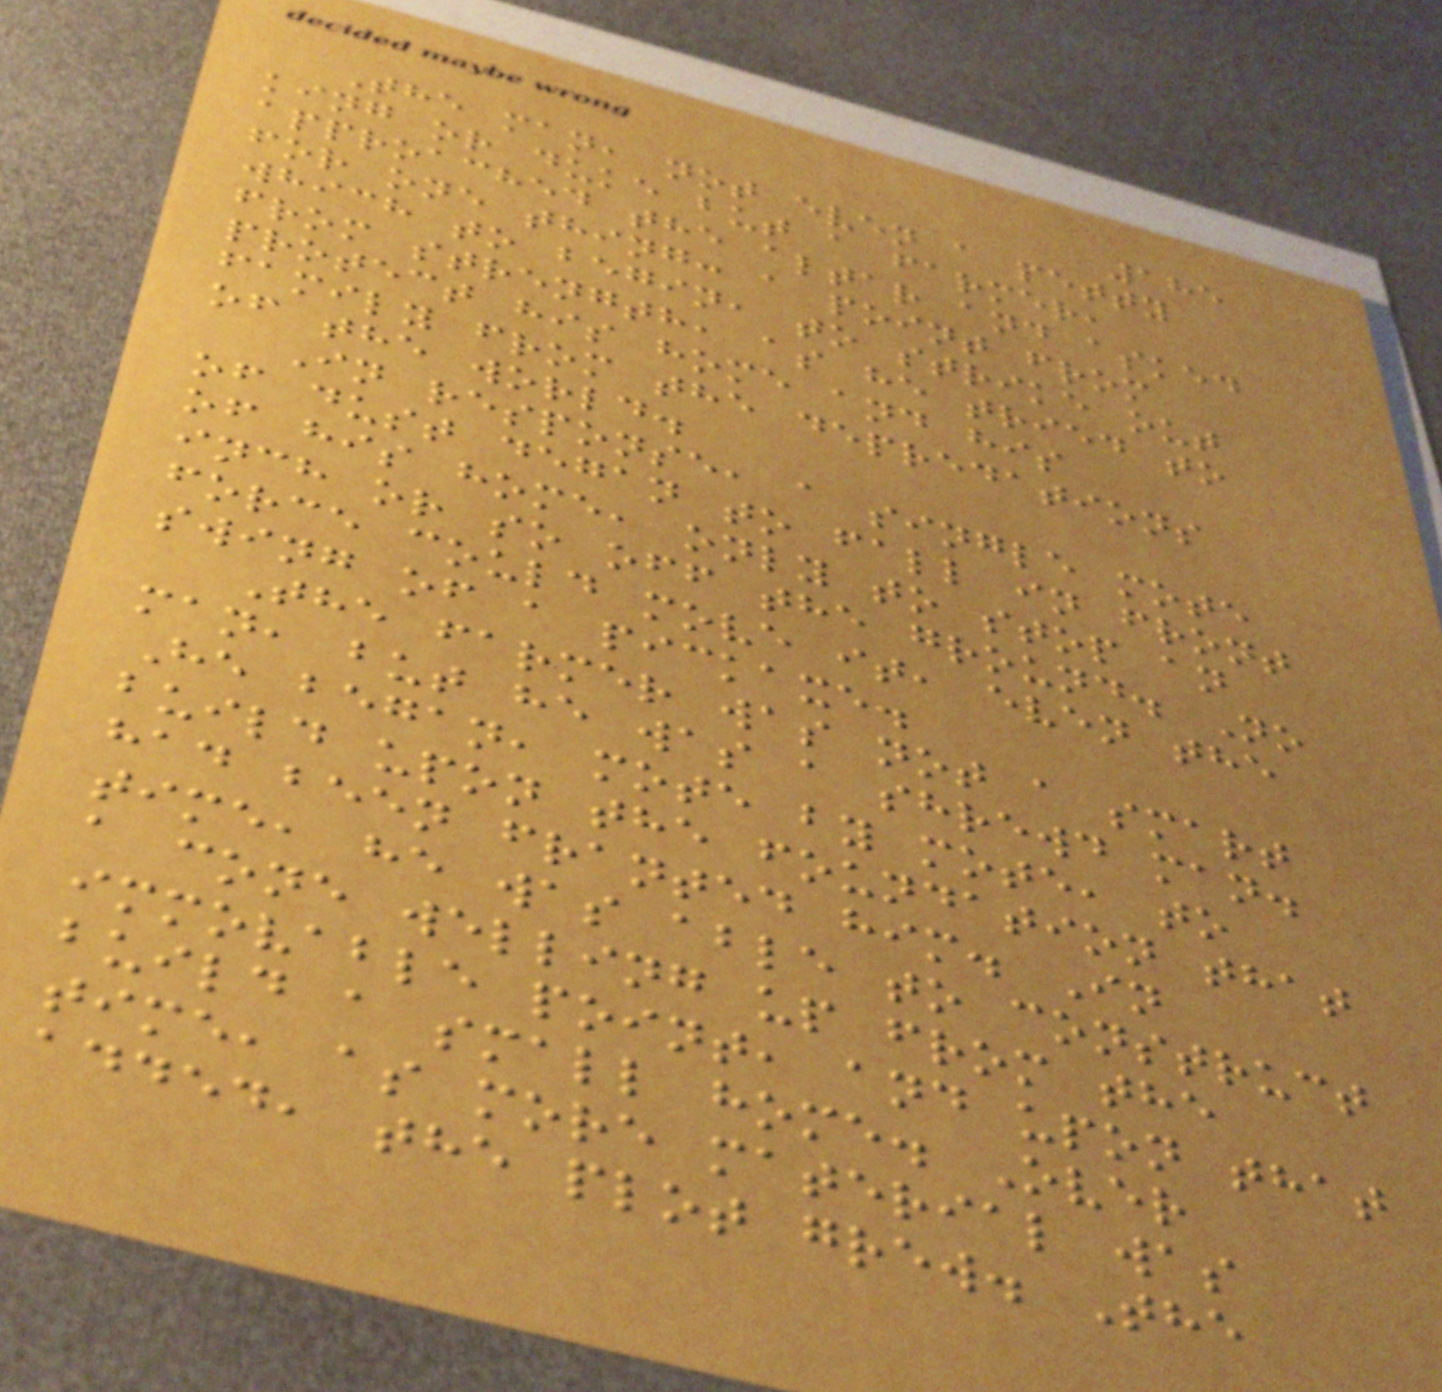185
The man, not even a petty
king or duke but a farmer,
approached the altar and asked
for one thing: a point from
which to begin, to strike out
from strength, as he tried to
protect his home and his
family from the depredations
of the world.
In response, a single mote
of dust degan to fall in front
of his home, only to stop an
inch or so off the ground. No
force could move it, even the
swing of a pickaxe.
The farmer was not a smart
man, but he was a shrewd man.
He began, mote by mote, to
build upon the foundation that
had been franted him. In
time, he was able to construct
a cone welling up from the
immovable point, and upon that
build a small home. Over
time, as more material was
added, the plot grew. The
